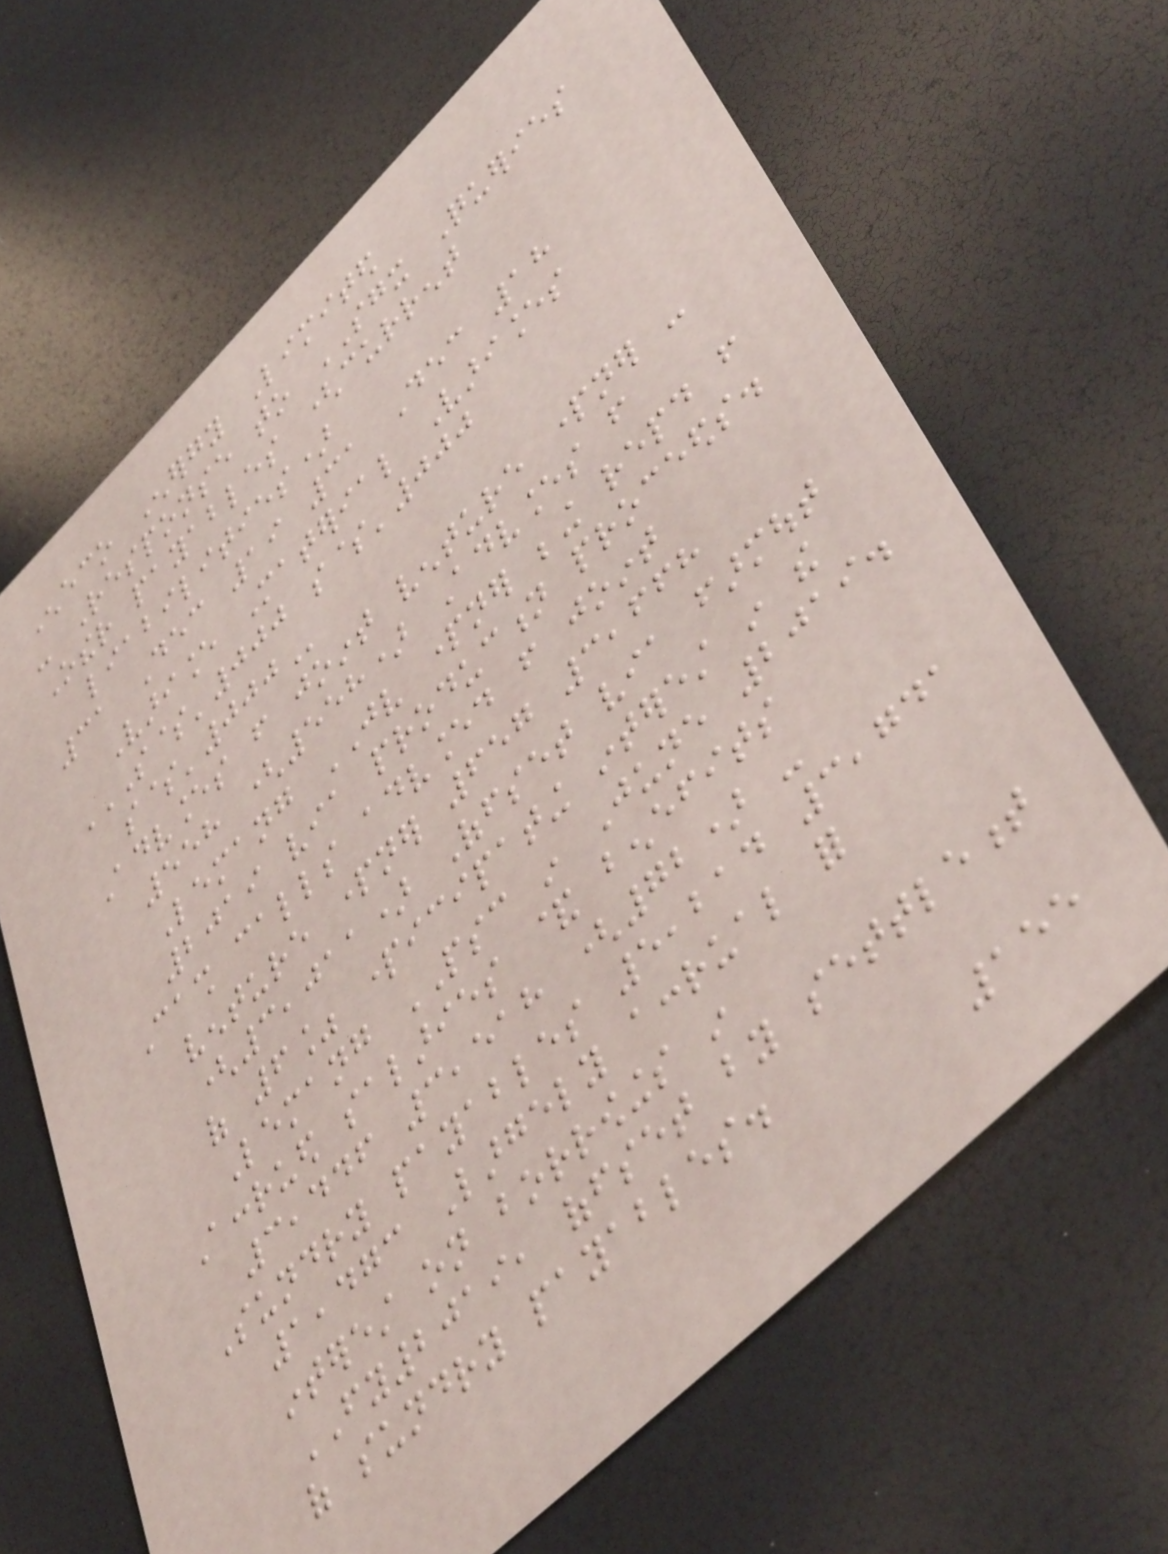Eneco Energy Limited
- Response to SGX Queries
Other payables (current
liabilities)
31 Dec 19 31 Dec 18
Variance Material Variances
S$'000 S$'000
S$'000
Advances from joint venture partner -
558 (558) Advances from
Lemang JV partner being repaid from
2019 via production proceeds.
Cash calls advanced from joint
venture partner 657 3,668
(3,011) Offset via farmout
of 6% participating interest in the
Lemang PSC in June 2019.
Accrued salaries & benefits
3,446 3,518 (72) -
Sundry payables 5,214 3,741
1,473 Largely accrual for
interest on borrowings in
FY2019, offset by settlement
of sundry payables.
155
